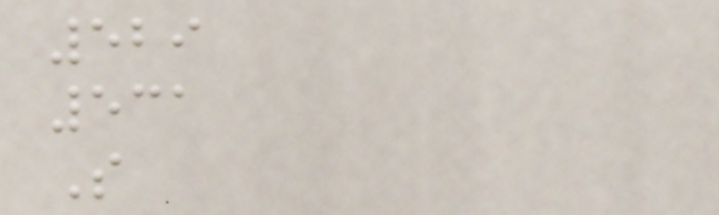529
531
S
